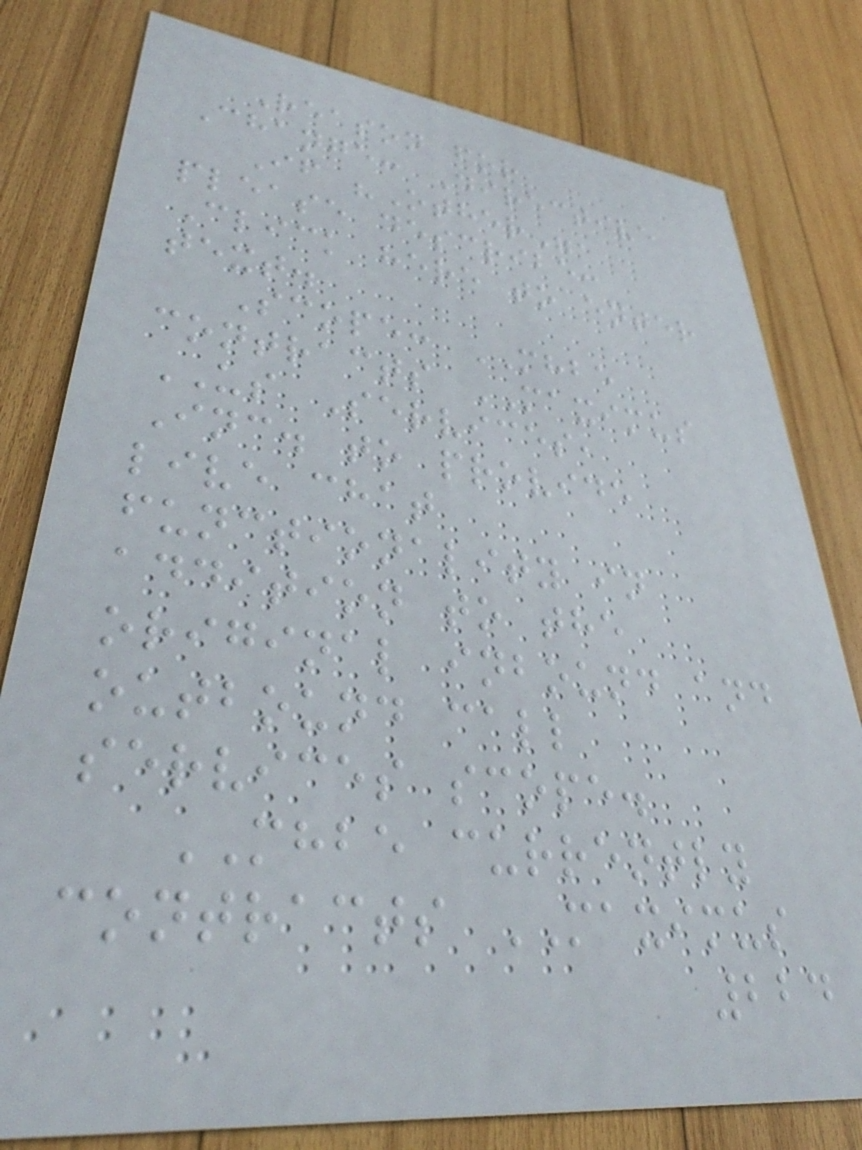Reason for
Change: Directive
If "Other",
please describe:
Click here to enter
text.
Scope: MHBE
contracts MAXIMUS
US Services,
Inc. to provide
live chat
functionality in
addition to the
original inbound and
outbound call
services scope.
MHBE currently
contracts MAXIMUS
224
